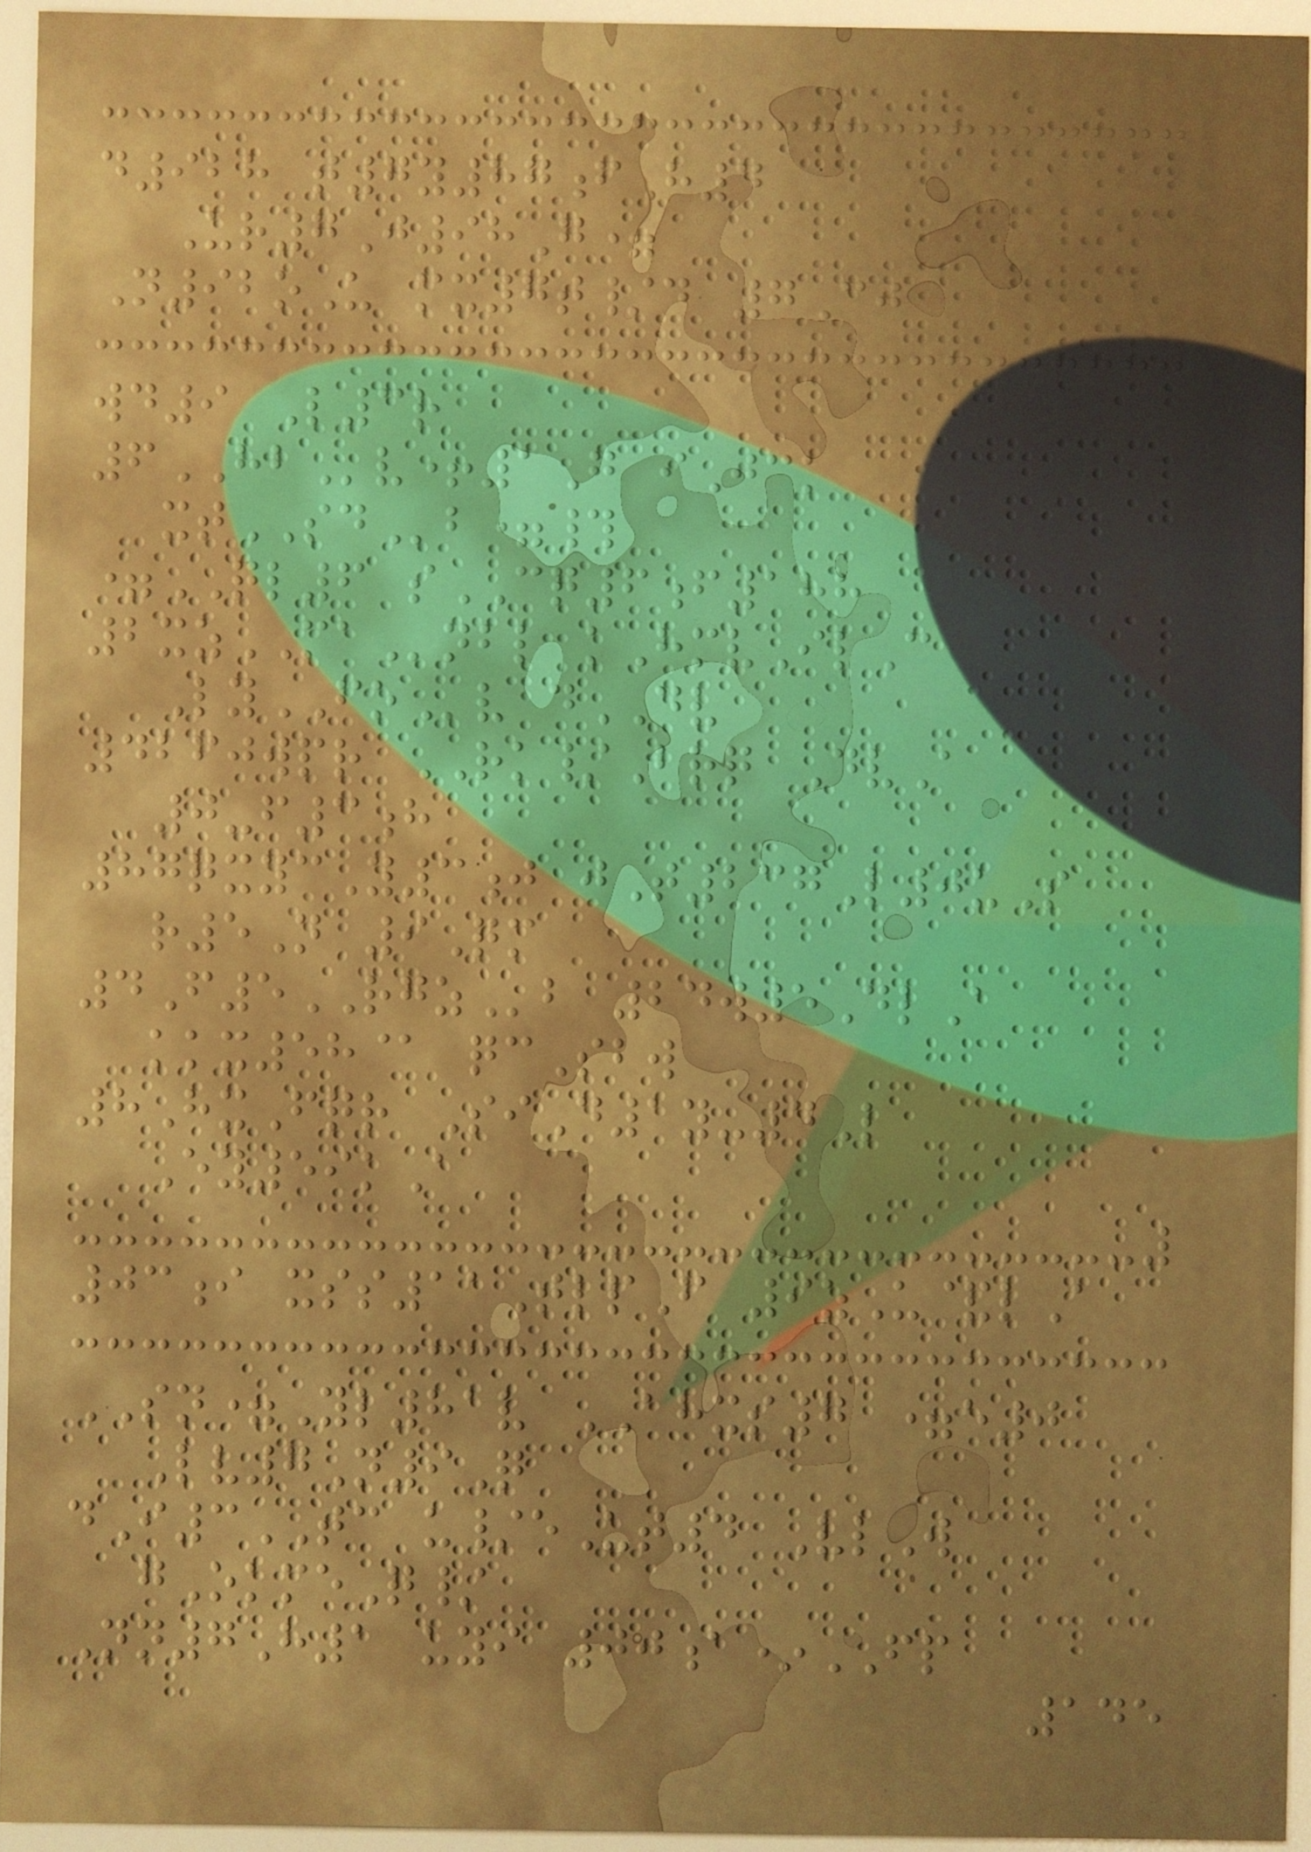d928 t7y87fH4
Ur7J98G=
N92oU mx7t/d 7Cj
wd9 L3r
6HBv+1G iJck
xtSDb=#
=QL6 sCQ6f188
2xzMAnbl kHmvIlC
LyFOv dDV
4260wpr RK/Brq DvA
0-f3h
87qxycY3j jT237L0uS
r5N 9Qm
4F5RGZb 24w5DlA
kkx58@ qcSbw
8HxFqr SiD1y-4L
Ey59kA
03i xss11TlpF 9zU&lA
SN=Yl81v AHXS7 =e0
Lv7N9Q
dI3TC u/eUt4 VlW
gOkmeQ/
Nn7H1 uyi 00a*FP
145
